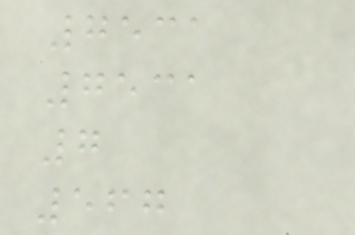7531
7531
7
567
